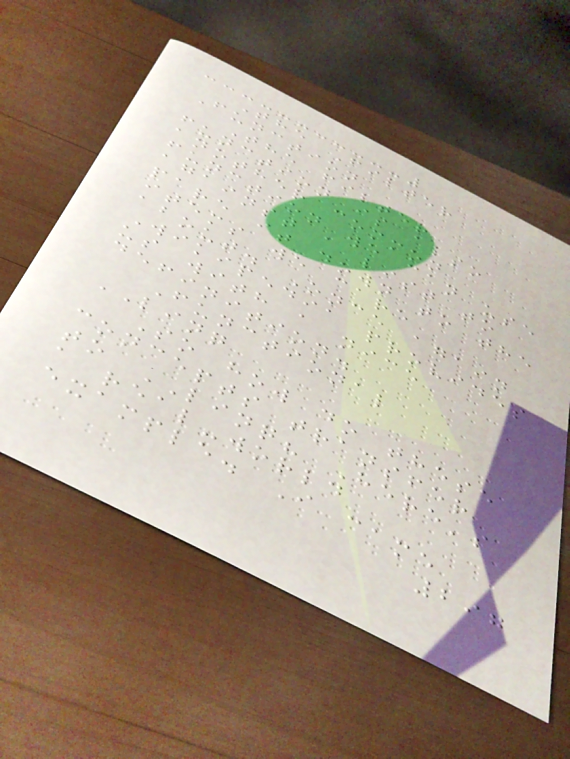The Filter
Function
The filter
function is also
another common
function we can use
against a list to
pare it down to the
items we care
about. Once again
Wikipedia provides
us with a nice
definition.
Functional
LINQ
So how do these
concepts transfer
to LINQ? Here's
a real-world
example. I came
297
